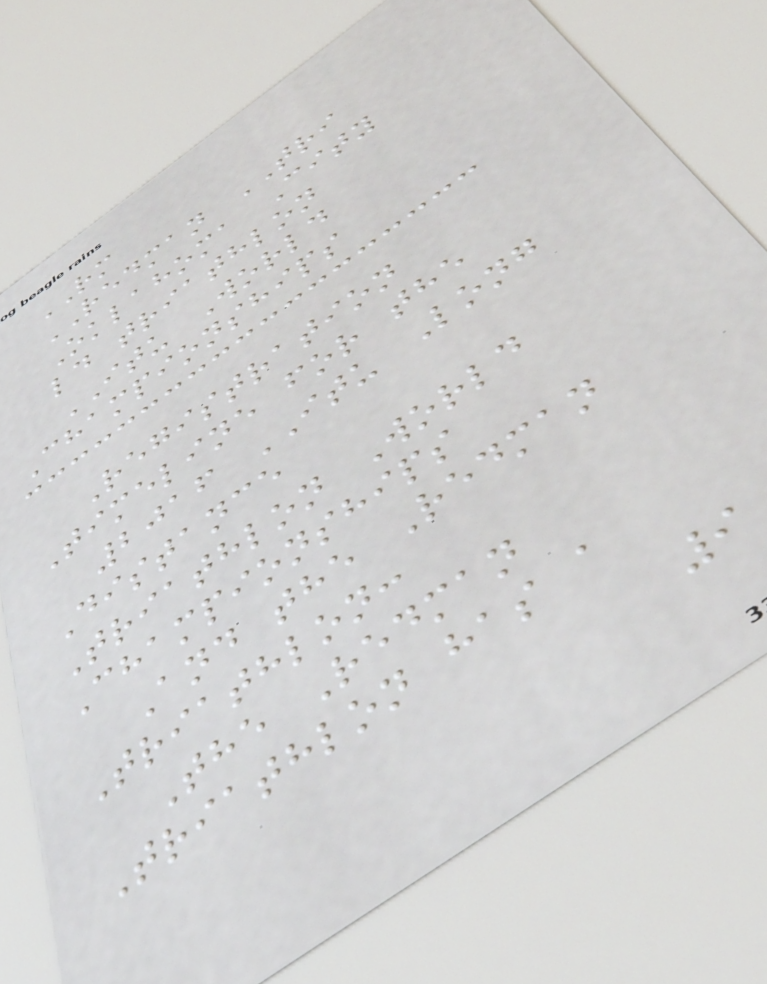RM
REDMAN TRI
Oklahoma City
ld triathlon
ITU World
Championships
Registration
Timeline for the
2016 ITU Long
Distance
Triathlon World
Championships
And the Redman
Triathlon:
The Redman
Triathlon has a
9
